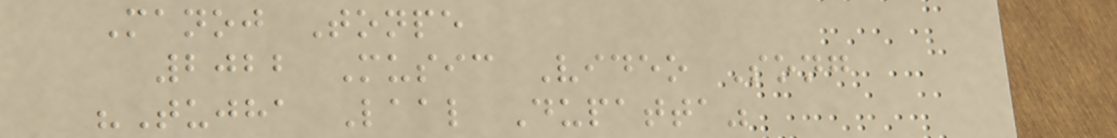Manoj Tonpe
2022 Music Video Song
"Tujha Laal Dupatta"
